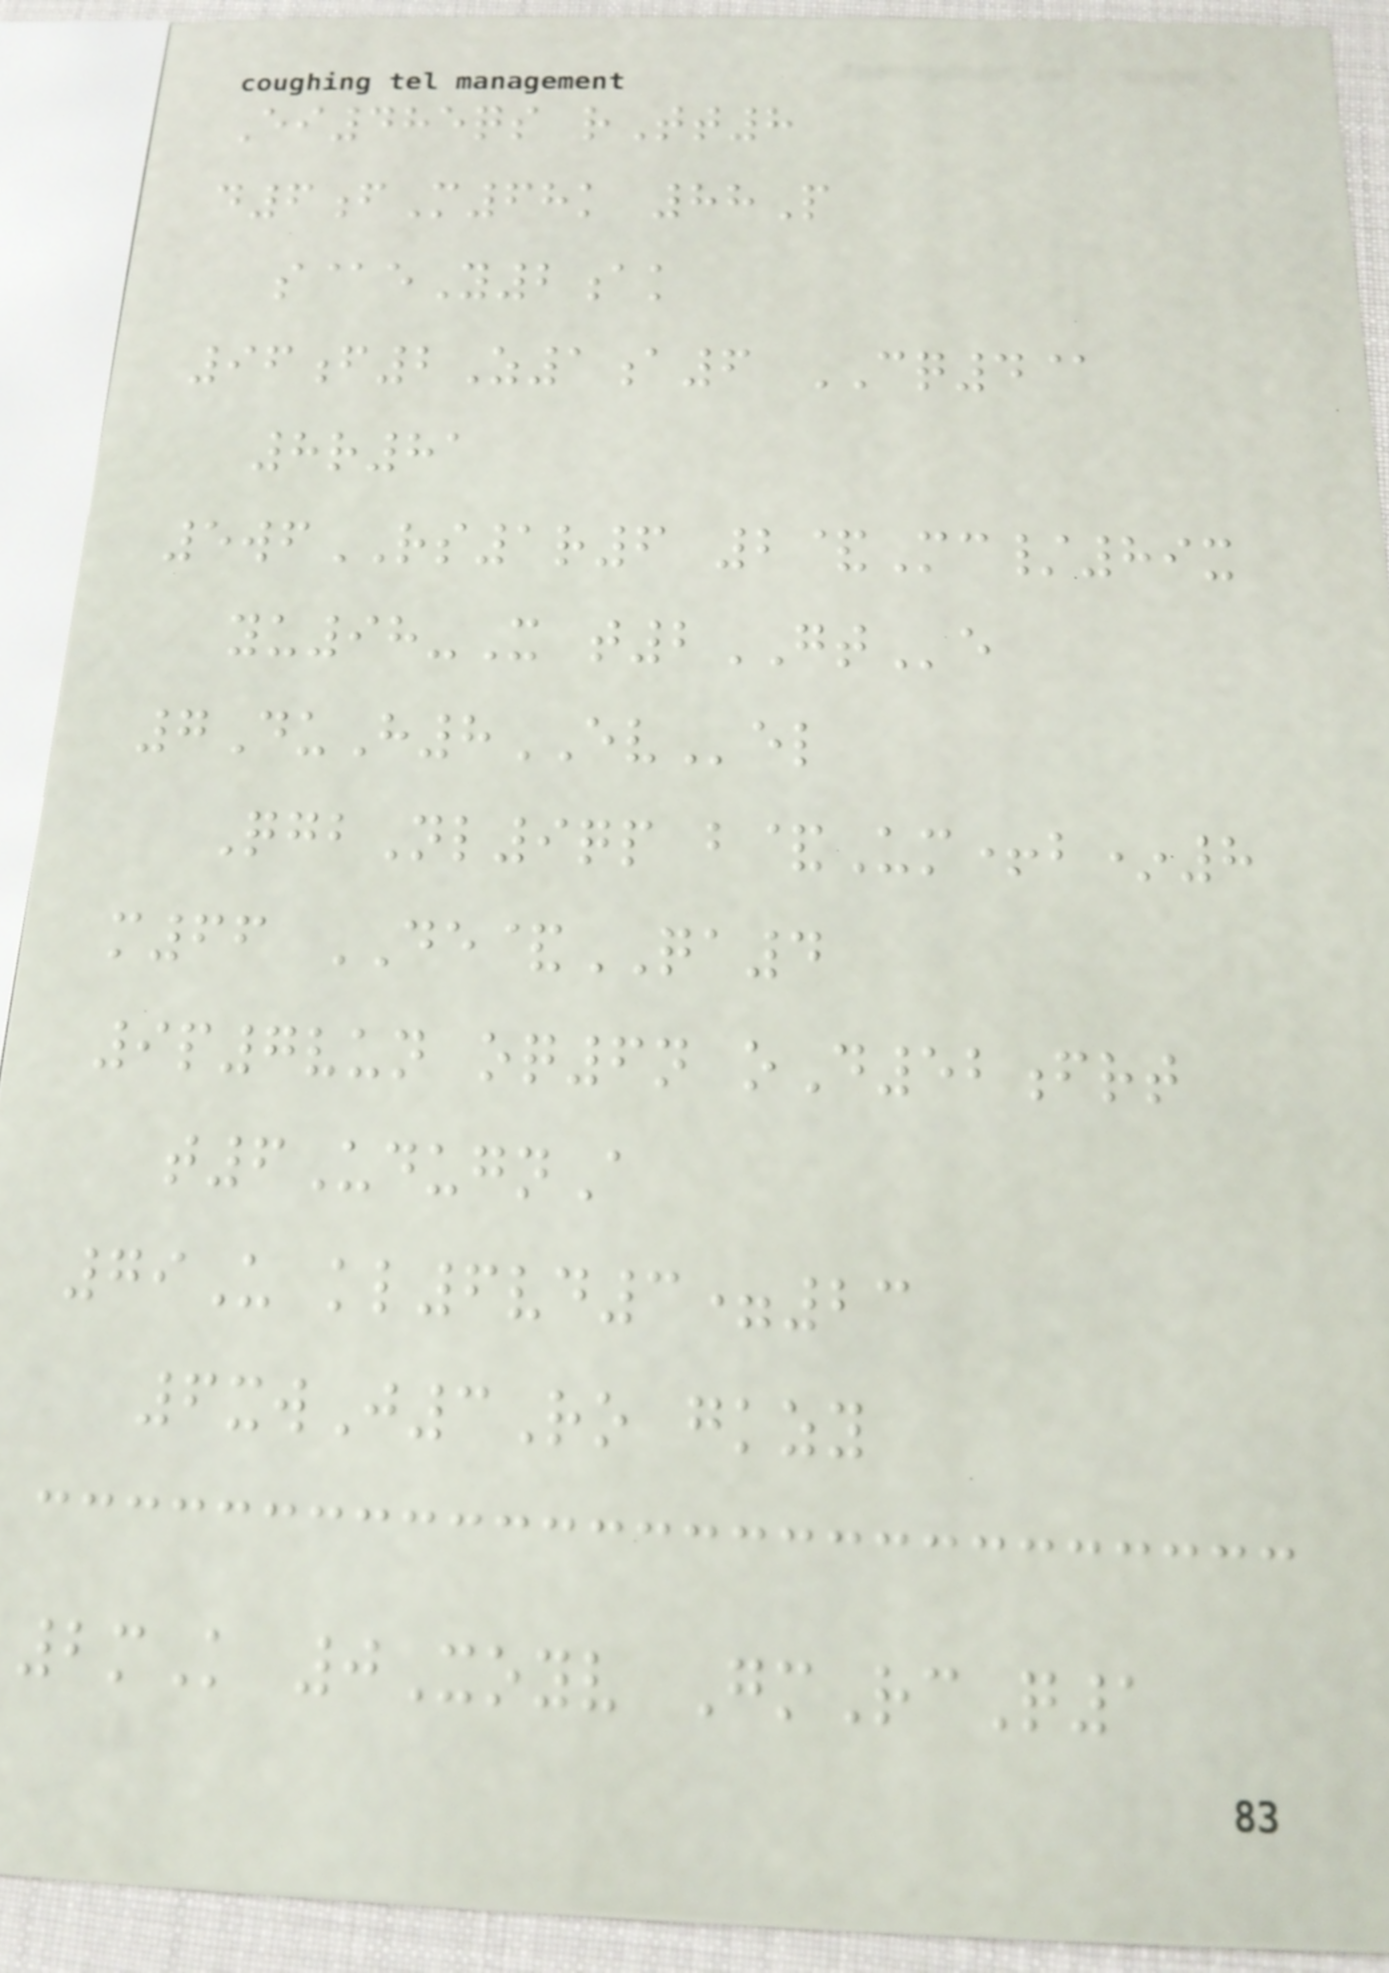Ei485qs rTt8
d6fM68k 88P
s@eY2ak
96f2Z1a6 CQ4@
8r81
5wfRS1r6 2&Mc/89x
yu98-X t2GTe
7DuH8EVel
QgbNl9qp b&Um+b*8
m66 DE&QA4
9p7vun oq6n oD52frt
t6UdugnA
79U kl6vd3=23
6xwJ3Ro gkzy
2mK 0Xoyv GmRcQ1
